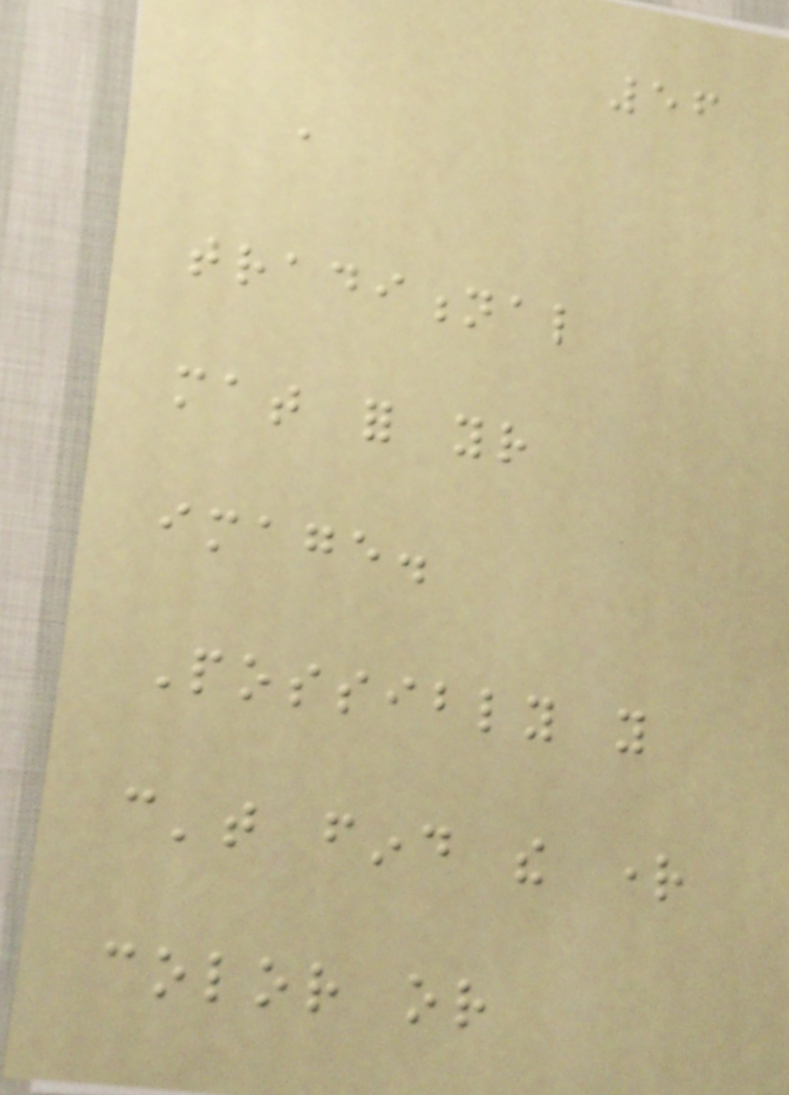56
a
traditional
mat for your
image.
Possibly you
can't find the right
color or
